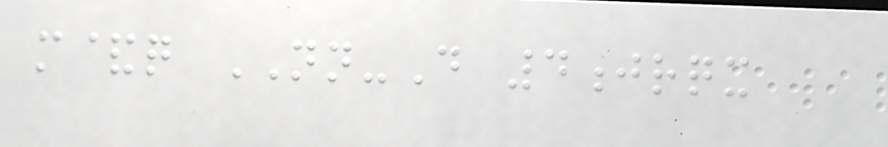m&q NN-D 4jrqx
